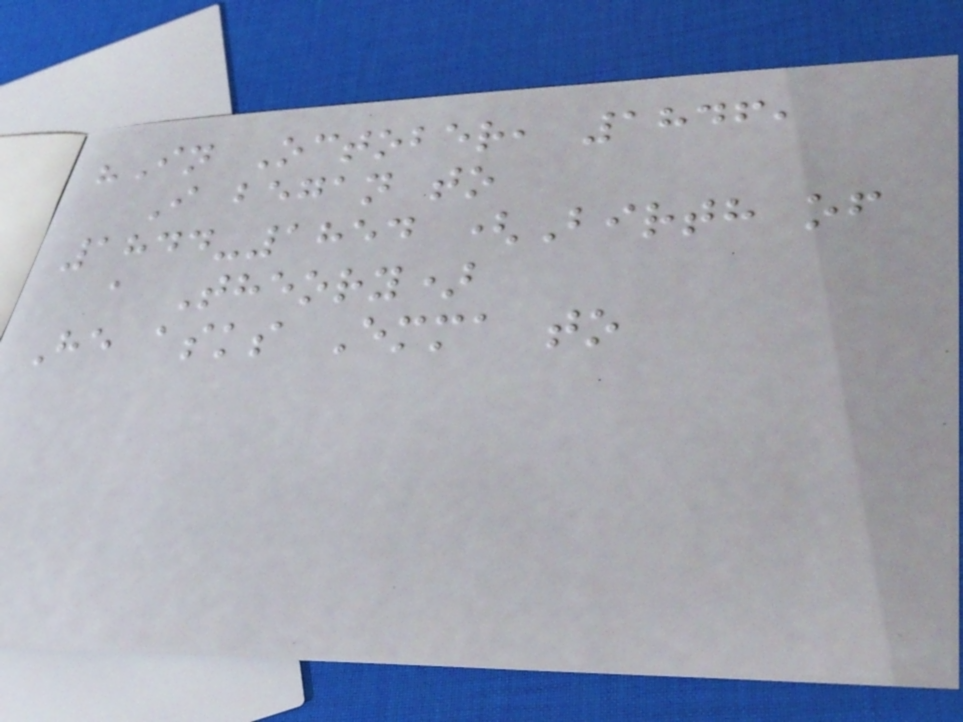"In October, 1846,
I began to
1844-1854 (Birth of
a Theory)
He asks Emma to
